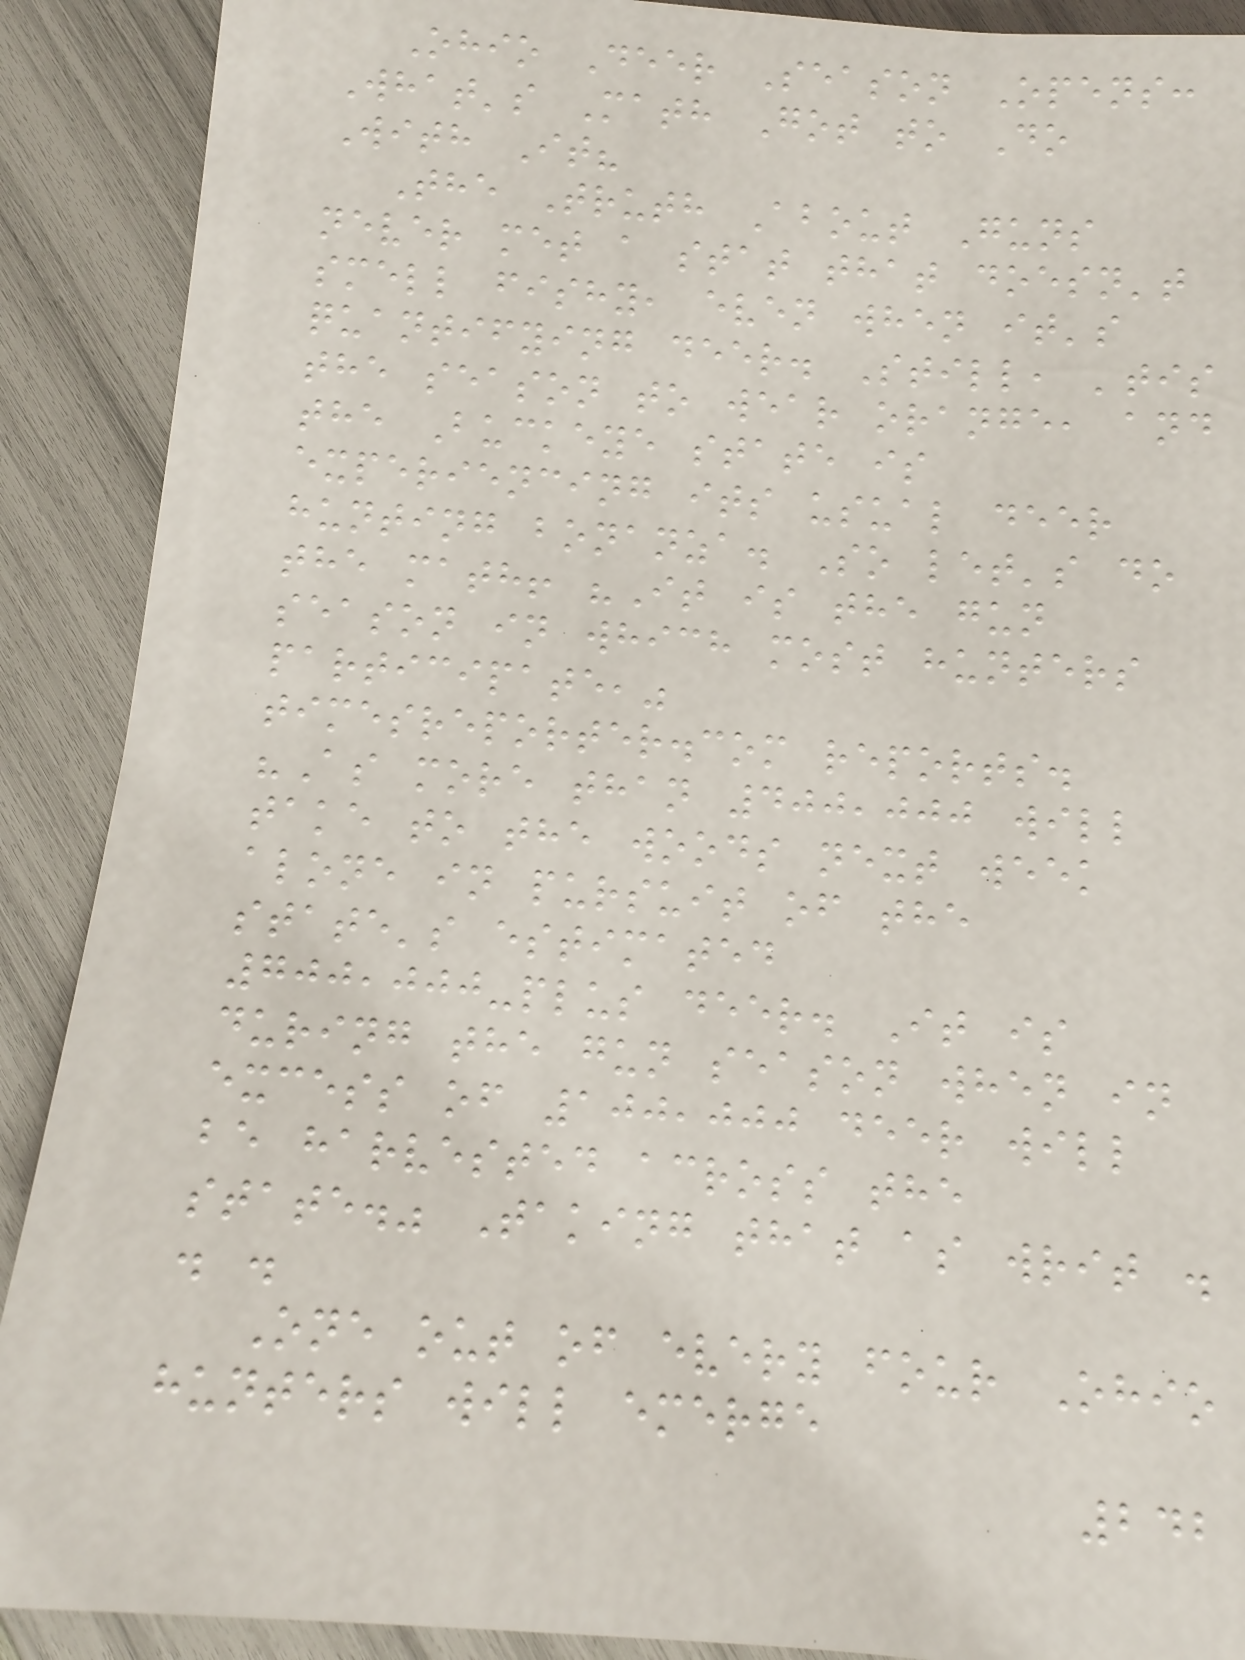Ohio Deer Season Opens:
What's Math Got to Do
With It?
The Truth About Guns
never met a stat that doesn't
smell fishy, even when it's
quantifying deer. Still, 'tis
the season to wear orange, and
the Buckeye state is
experiencing its usual deer
hunting bonanza. So let's do
the math! "It is the gun
season in which most hunters
participate,"
timesreporter.com reports.
"As more than 400,000 will
take to the woods next week
alone in pursuit of the
state's estimated
700,000-plus deer. It is
during the gun season when in
excess of 100,000 deer will
be harvested across the
state." Taking that as writ .
. .
One out of every four Ohio
hunters will emerge
242
